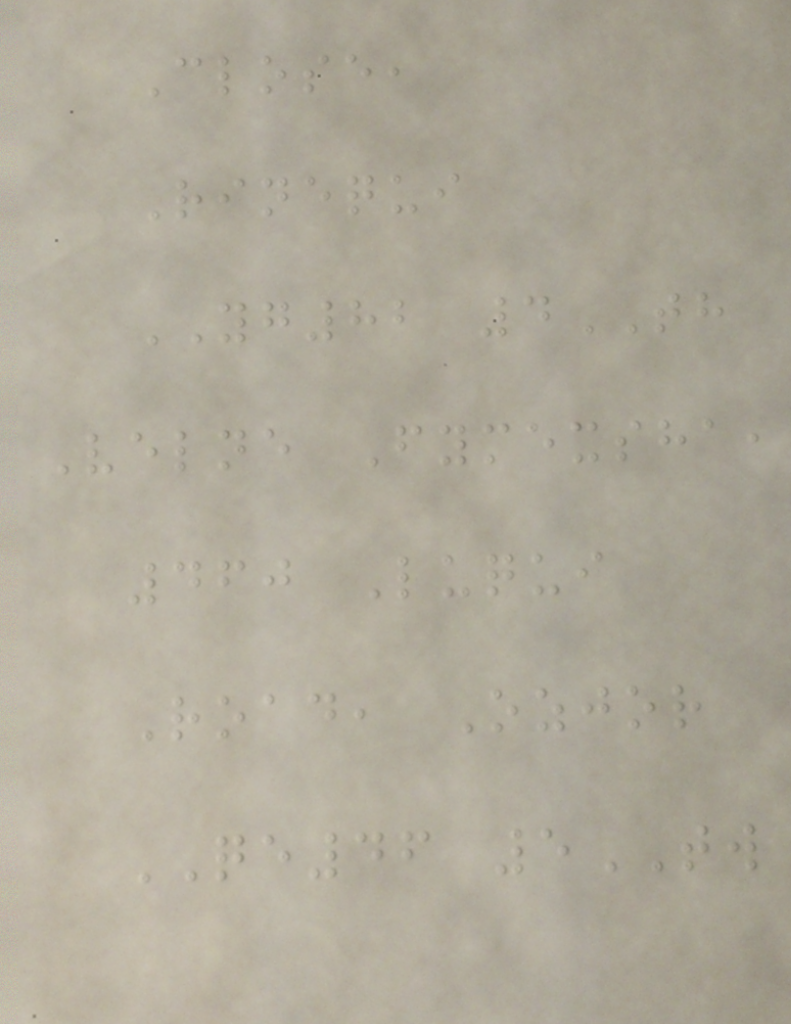Close,
Rinequi
YG82 4TH
Velne Fymexsha,
460 Luqui
Road, Ozjor
QE46 5TW
